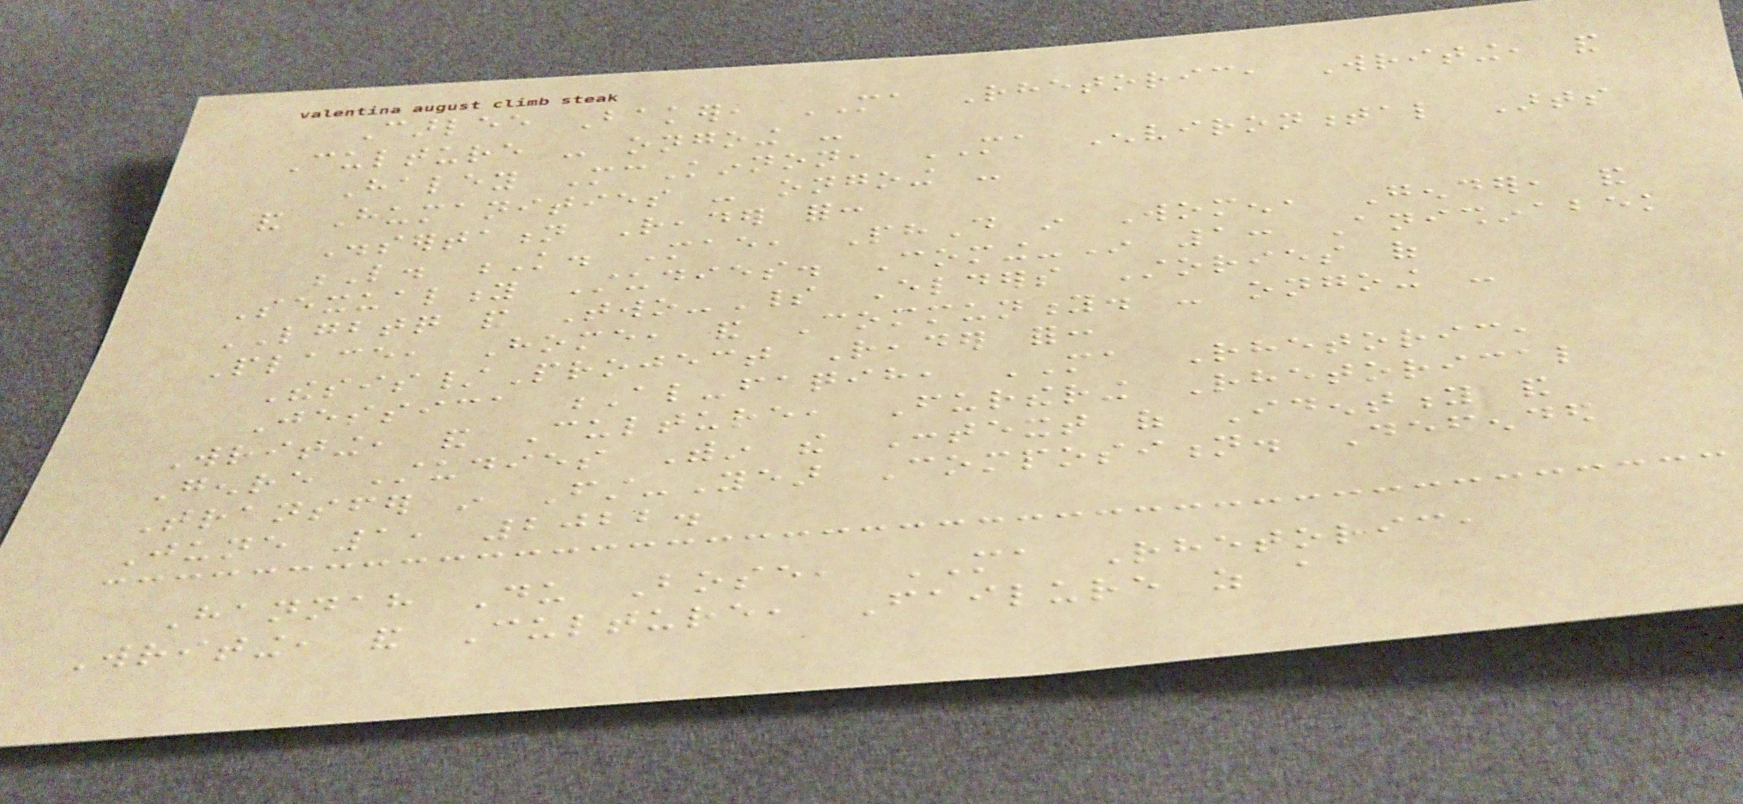Carlee Baker, MA Rhetoric, Writing, and
Culture - ongoing -
Haley McKinnon, MA Environmental Arts
and Humanities - ongoing -
Dissertation Reader for:
L. K. Mae, PhD in Women, Gender, and
Sexuality Studies. Coming-In 1: Anishinabek
LGBTQ and Two-Spirit Elders Stories of
Place, Home, and Community. - ongoing -
Thesis/Project Reader for:
Jessica Al-faqih, MA Rhetoric,
Writing, and Culture, Furthering Rhetorical
Genre Studies Within the Context of Identity and
Transfer in First-Year Composition. Defended
June 1, 2022.
Hannah Du Bose, MA Rhetoric,
Writing, and Culture, Failure as a
